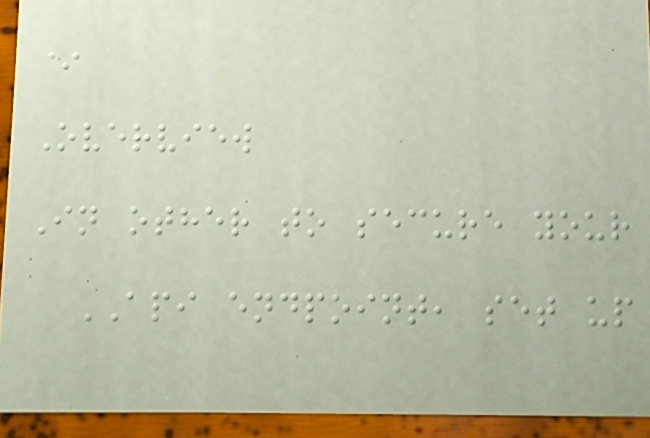*
Overview
In other to secure your
API endpoint, set up
